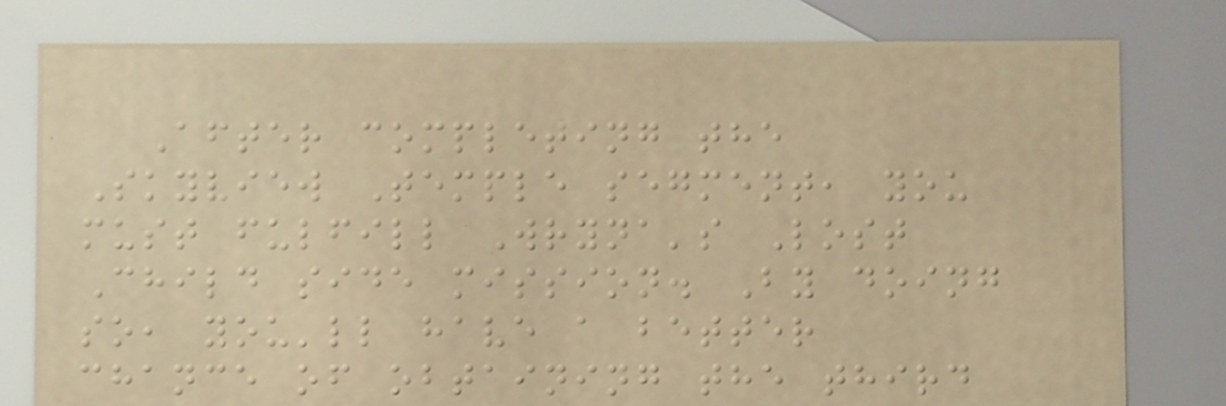After completing the
Skyview Temple segment, you
must fulfill Wryna's Lost
Child side mission. By doing
so, you'll have a better
chance of obtaining the third
